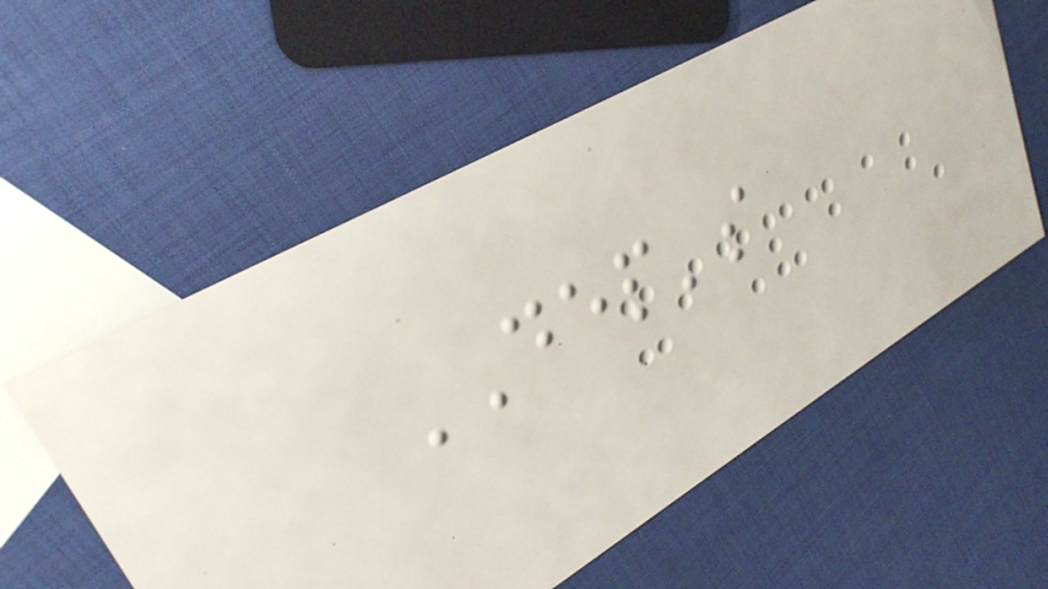DEP's
